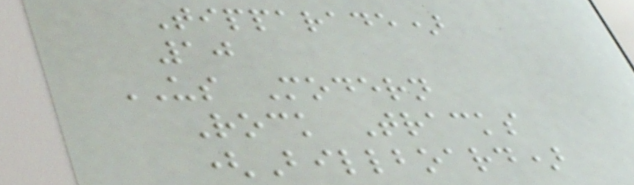Tipparade)
10
US Modern
Rock Tracks
(Billboard)
